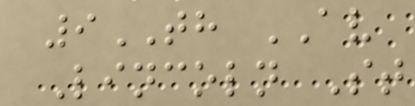9TH AV
Lincoln St
